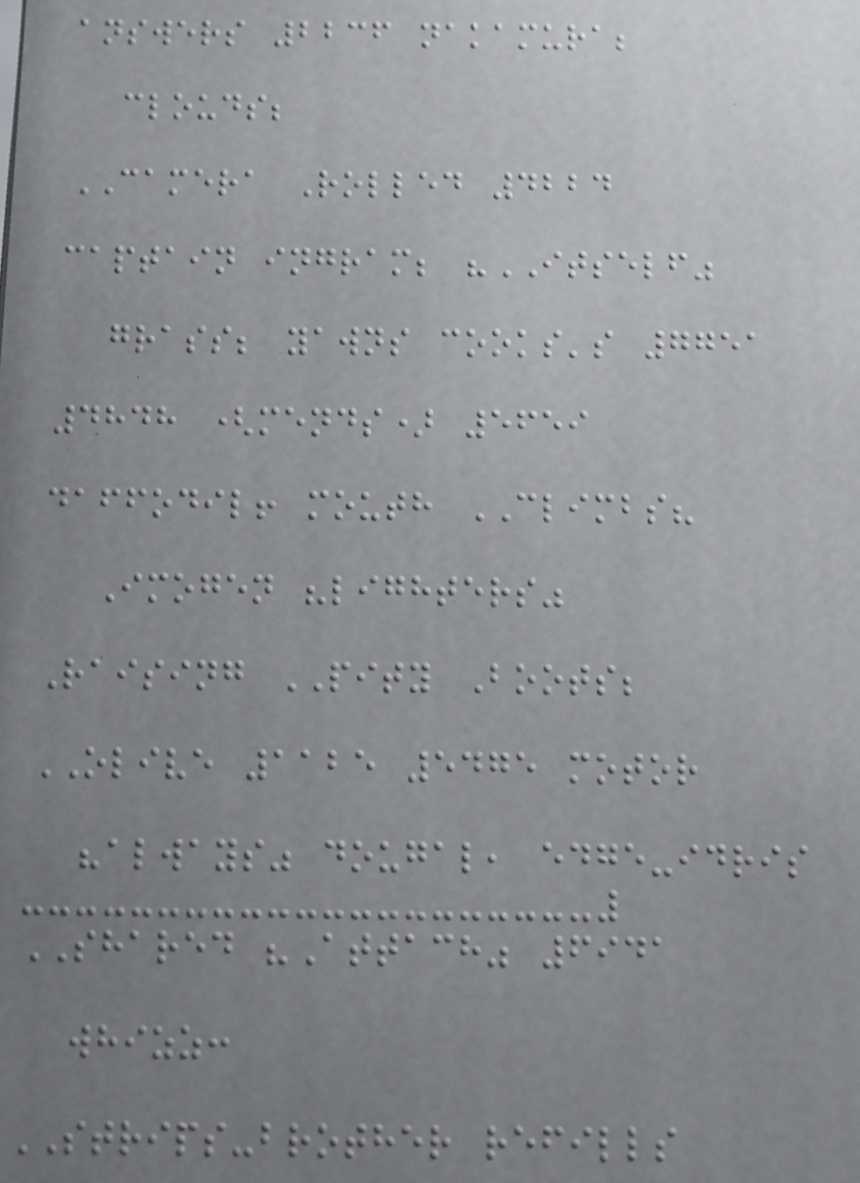answers 2236 nakamura;
clouds;
CAMERA Rolled 4224
captain ingram; "ITSELF"
grass; yawns cooks's 7751
4848 (mends) 5659
daffodil! mouth CLIMBS?
Imogen "lighters"
Raising PITY Boots;
OLIVE 1125 5475 motor
"always" dougal, edge-idris
SHARED "Attach" 6941
whizz:
STRIPS-brother refills
